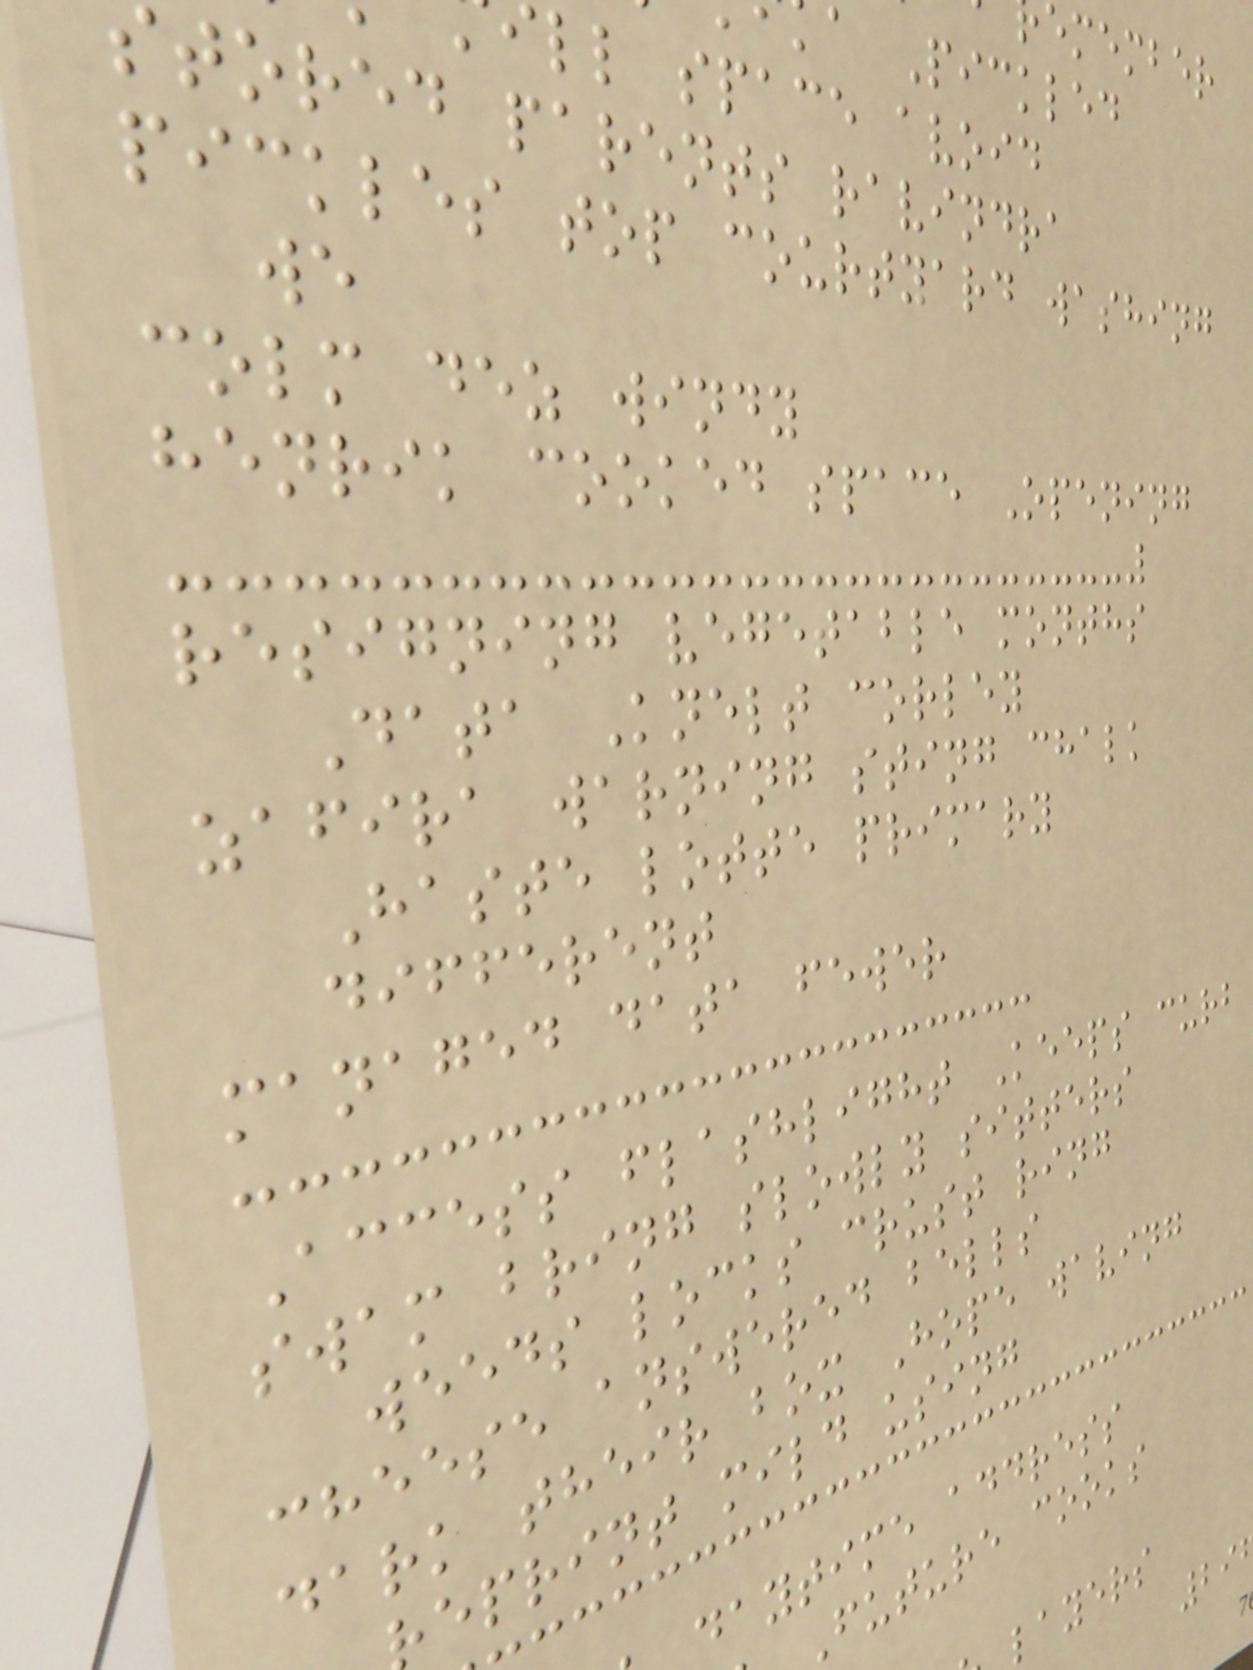a Pickled
ll space avoid
tored parents ravindra
pickles top courtyard washing
we
colm dez windy
henrik cooked space Opening
resigning vegetable months
Data Knelt corley
zafira warning sting chalk
Haste lotte primary
different
managed data fewer
Access flashlight Keeps curb
swam bring slowly sitters
weeds locks crust ring
cheese answered bells
dark their box Hope waving
eprint mild using
daytime address
Future cooks
